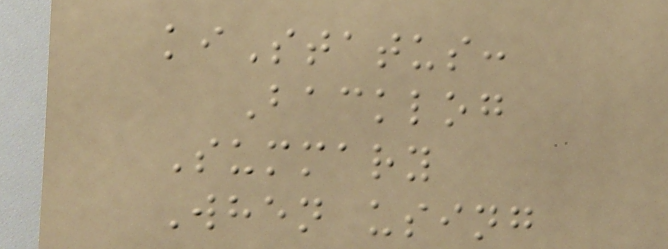kiStatus:
Backlog
Summary
When using
